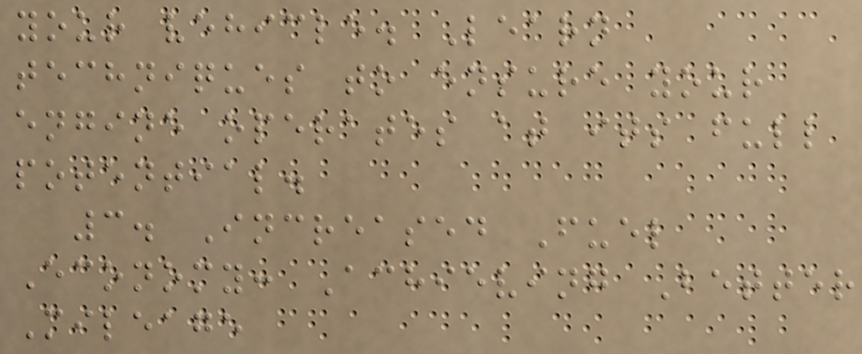your vehicle. Learn
techniques to ensure your
engine operates at its full
potential.
3. Increased Fuel
Economy: Achieving Better
Mileage
